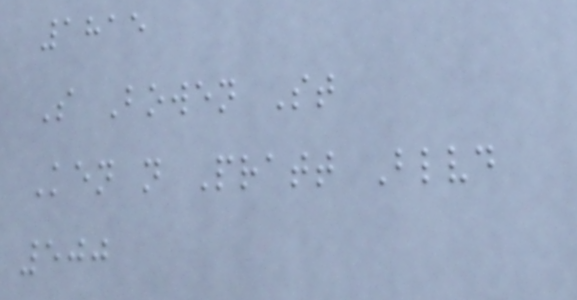1815
S Bowen St
Ken n Pratt Blvd
500
